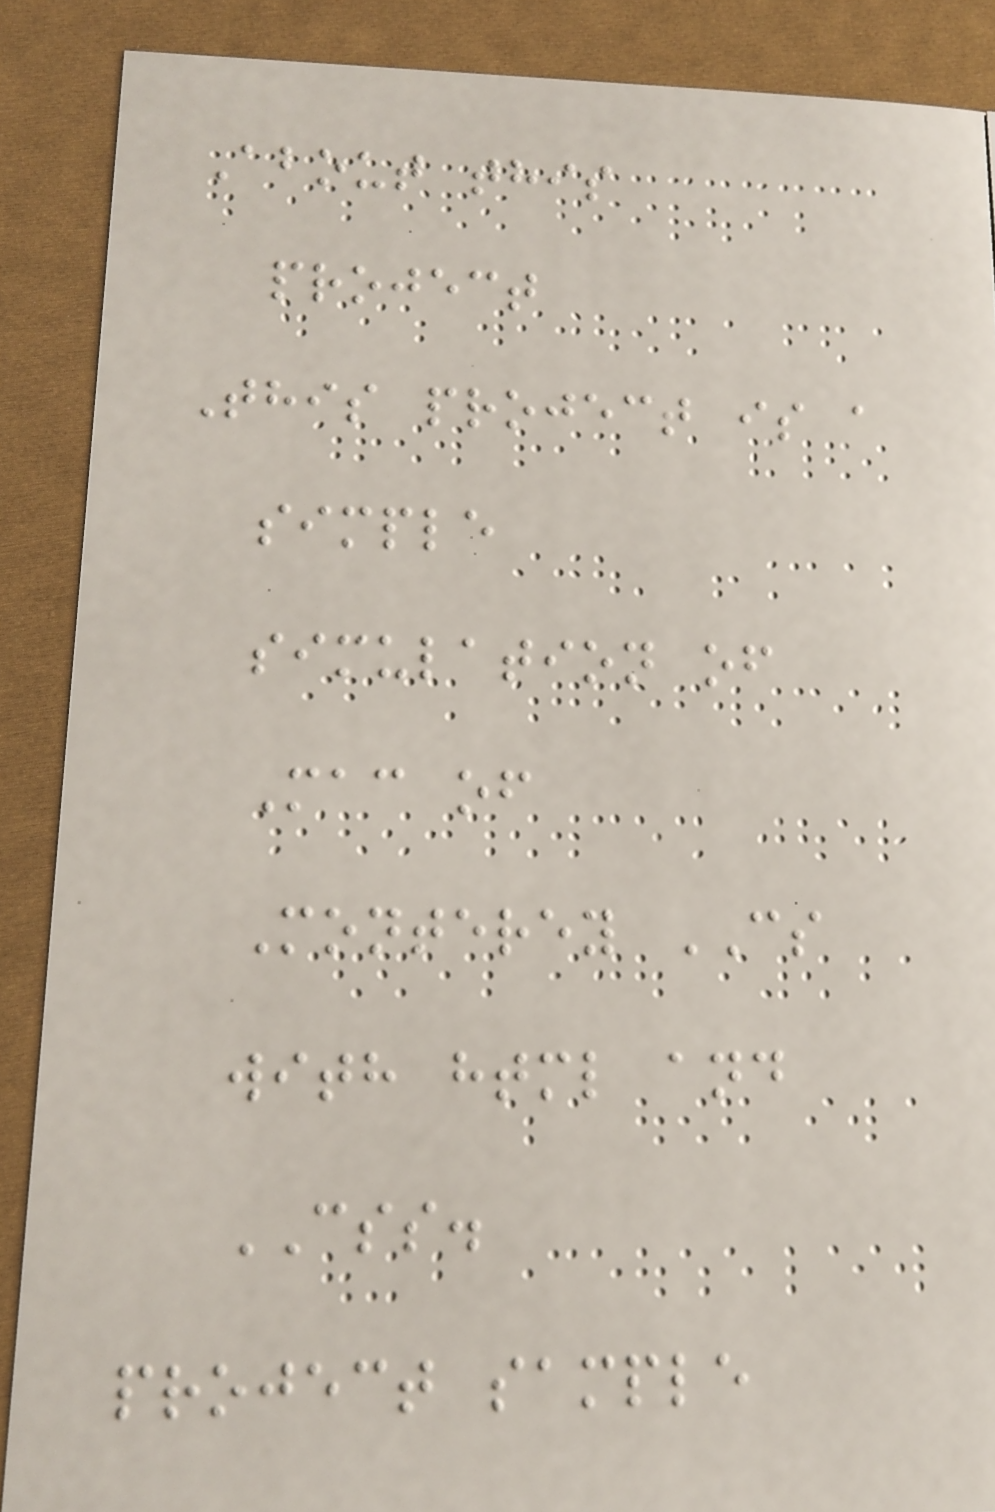About this
project
This project is a
simple
simulation of
Mac of
Monterey CS
with html and
CSS.
project sample
